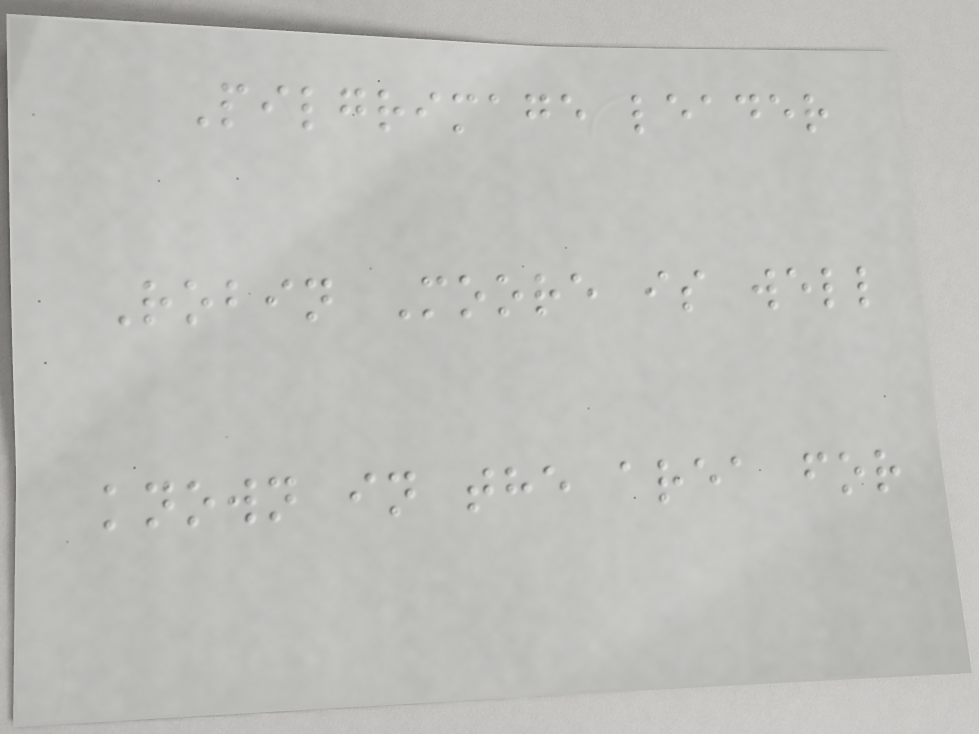Pilgrimage leader
Robin Moore is well
known in the area for
